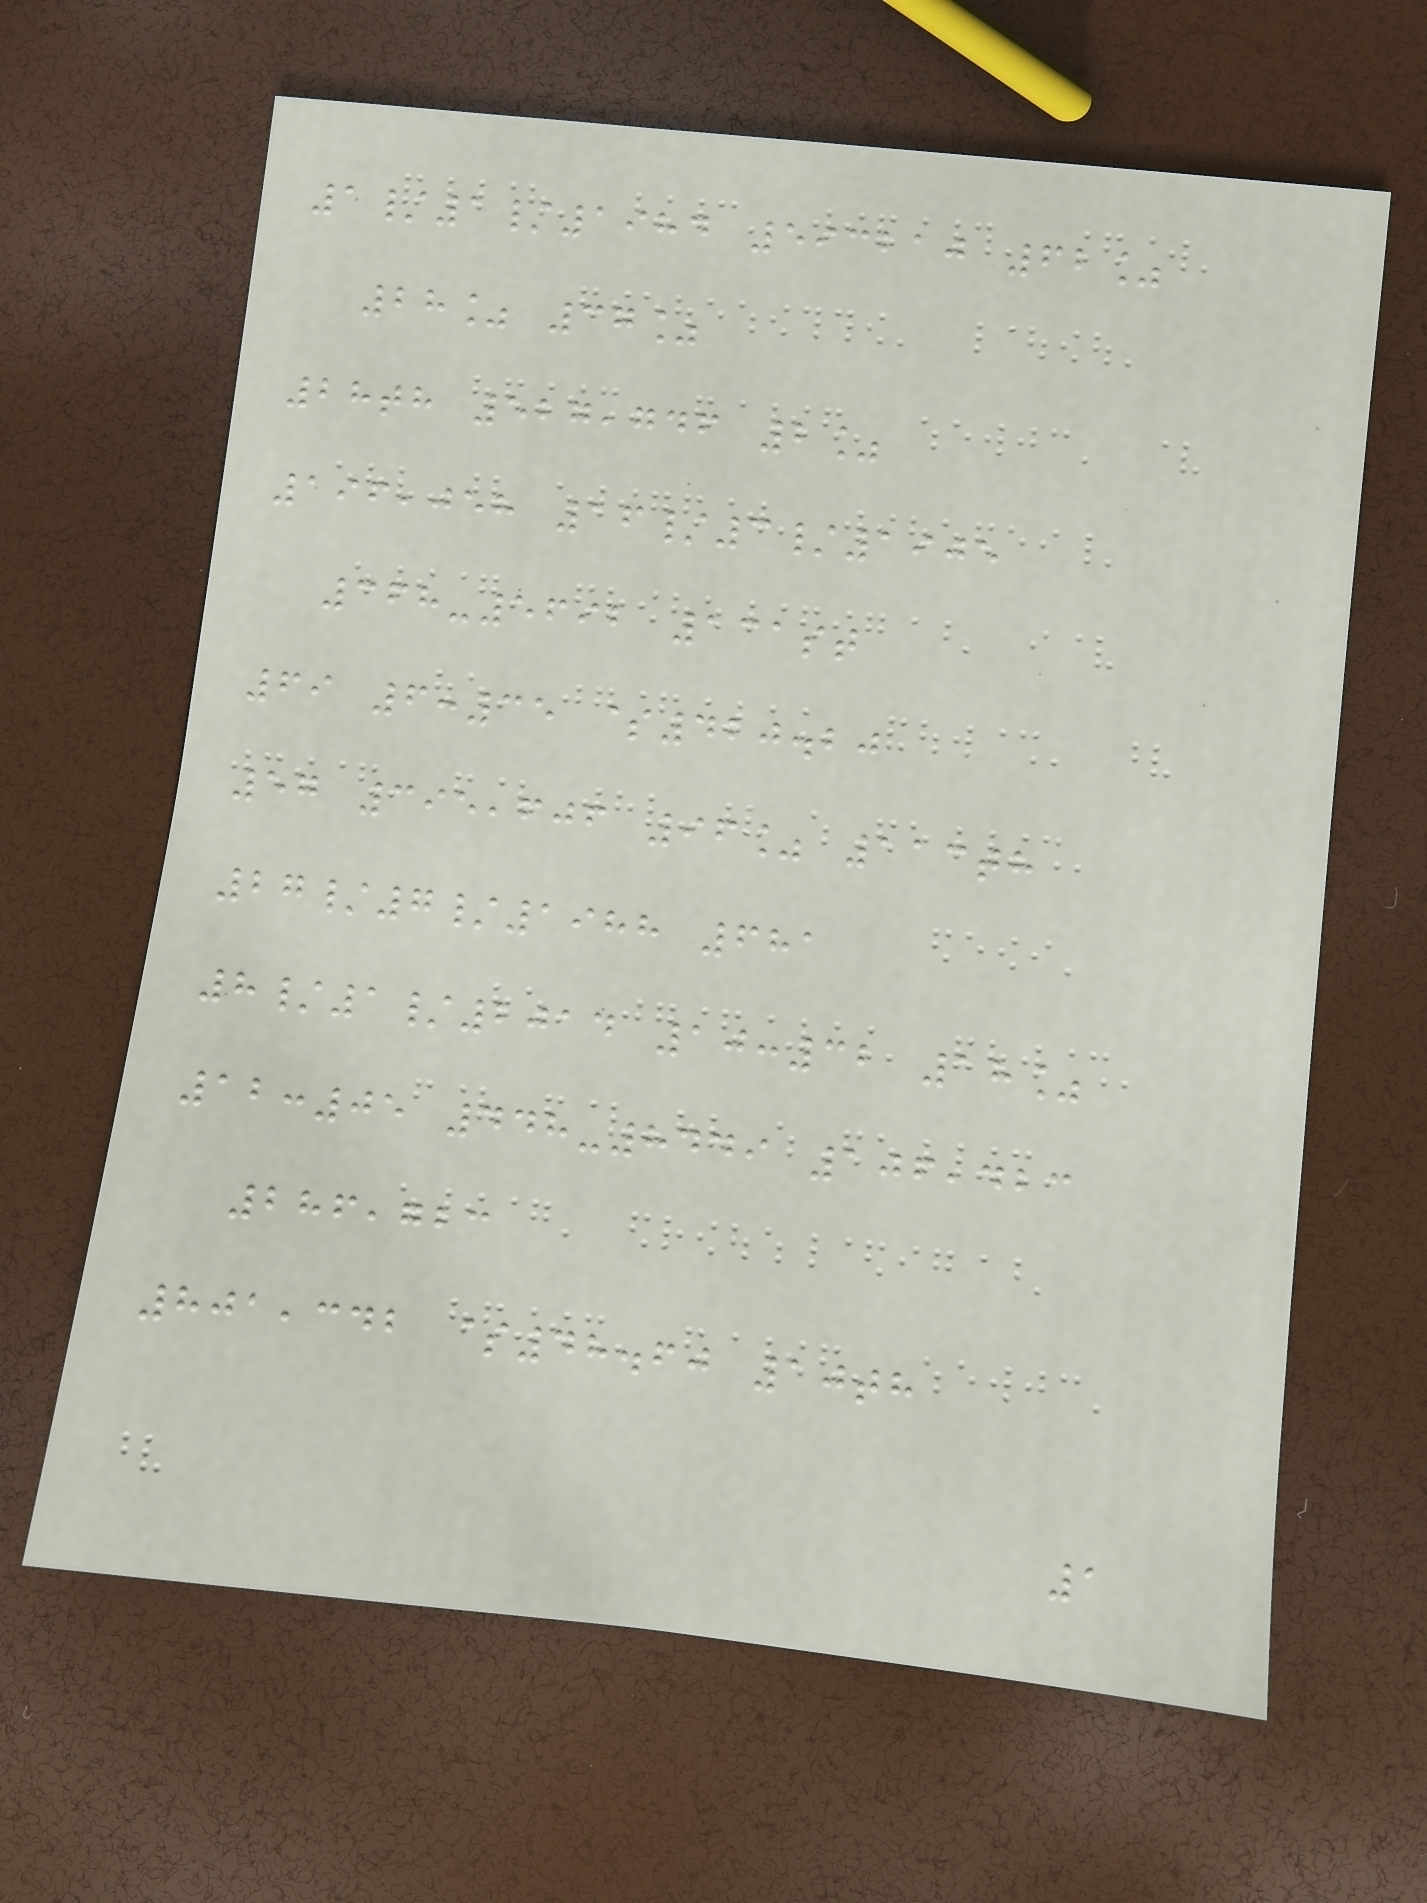1/1/1984 593210 62%
28% 37%
28th 527,746 2%
196,058 16/3/1905
368-5692 131st
69 6:35 $420.20
57 395,606 96% 113th
27/7/1988 681
8/1/2014 10:32 18%
12:05 448-8449 106,423
286,723
801,342 $48.60 10th
1
